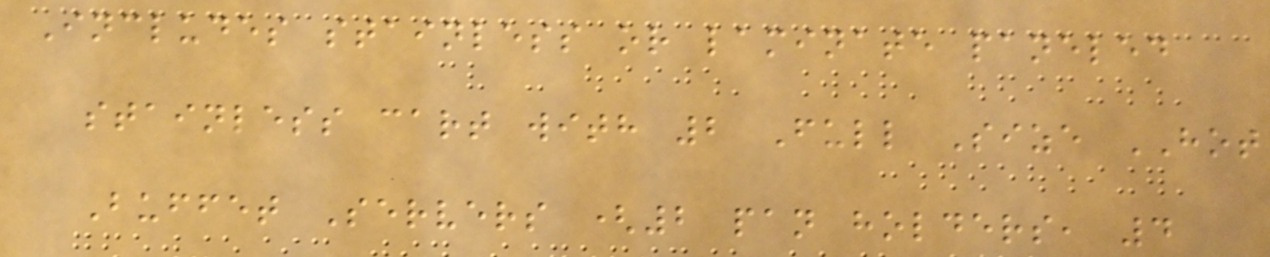Includes stainless or laminate paneled
stainless cart with 2 Full Size HOT
Buffet Servers (2 pan holders, 4
